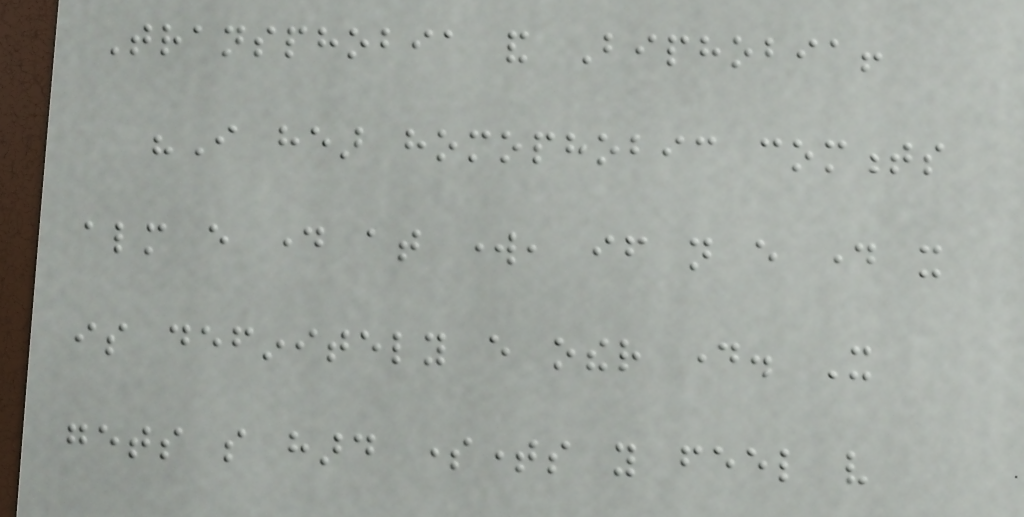Transphobia and Biphobia!
"I hear homophobic comments
almost every day at work, if not every day it
is definitely every other day. It
gets so hard sometimes you feel very
